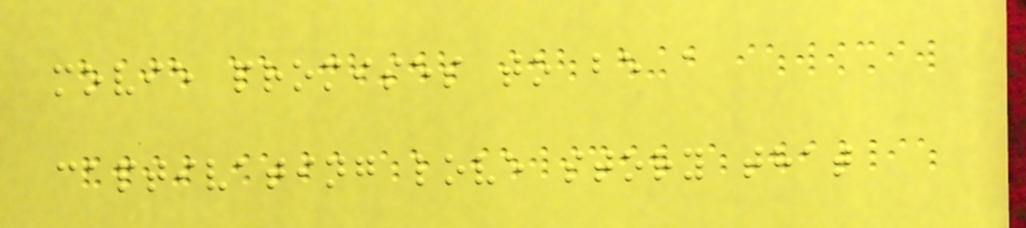movie promises to be a
captivating love story that
